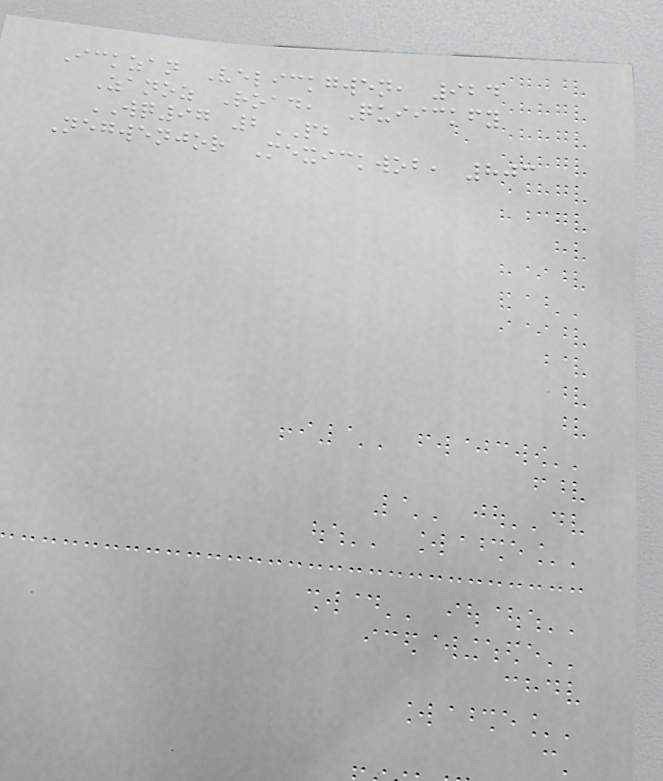Ickzan Velickgwen, 924
Zanoz Road, Quiickfy
WQ97 2PB
Negwenjor Mexickwob, 803
